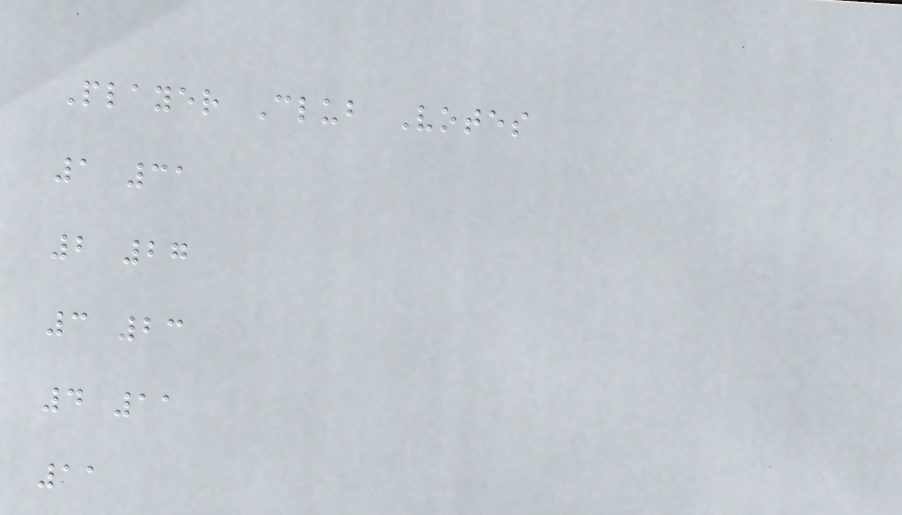Player Club Votes
1 31
2 27
3 23
4 11
11
